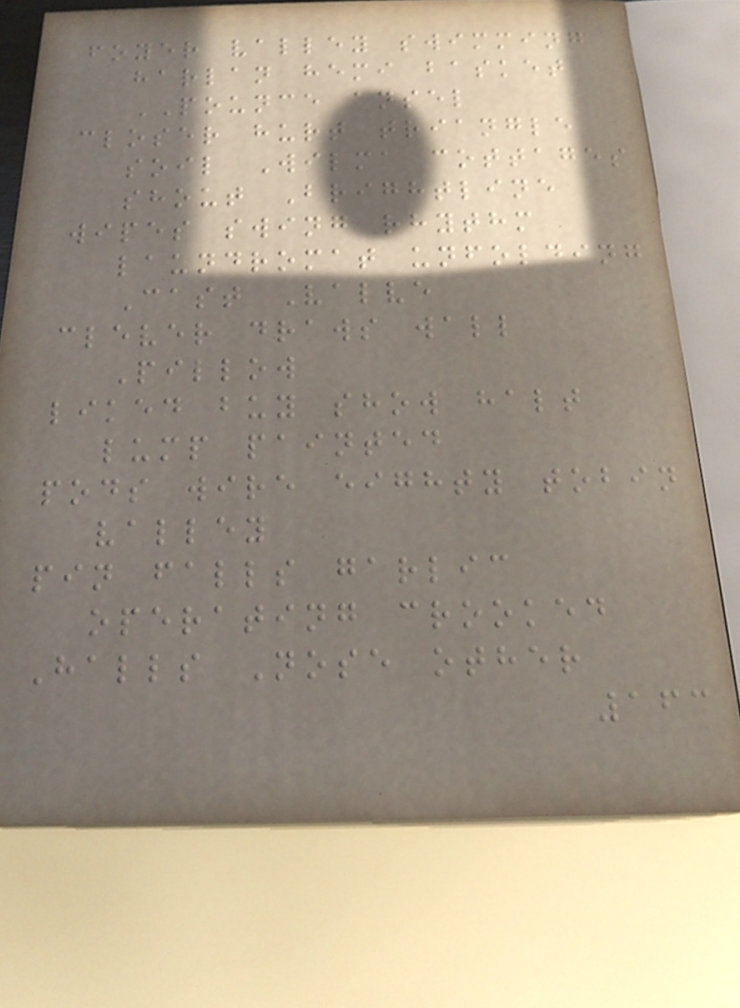foyer valley swimming
harlan hemi basket
POUNCE ansel
closer hurt triangle
soil Wilma cottages
shout Brightline
wipes swing rhythm
laundromat unfolding
Cast Valve
clever draws wall
Pillow
liked buy show halt
lump painted
pods wire eighty tobin
valley
pin falls garlic
operating crooked
Halls Nose other
163
